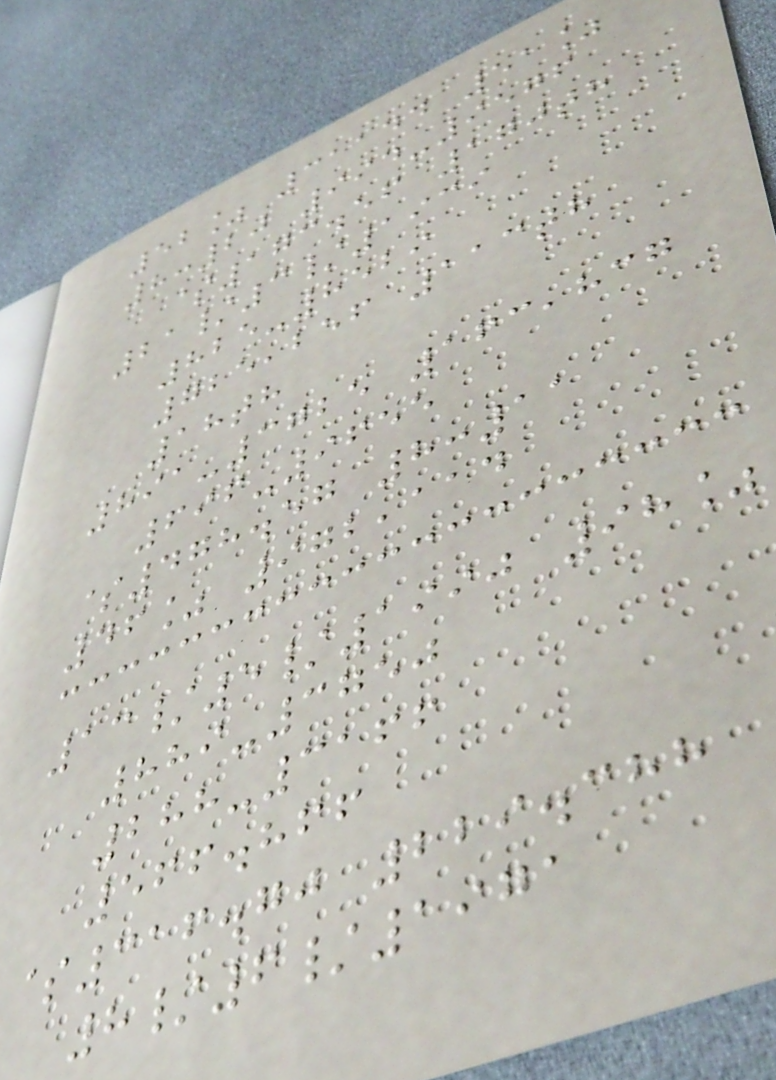52% 31144 51%
8:20 994-9576
$173.56 170th
21/3/1939
825-8529
725,256 113th
18th
891-3725 163,837
696-9655
$478.57 8:11
46% 972,114
13/5/1990 98%
889-3750
288-3166
566.866
$316.70 229.388
8/6/1971
